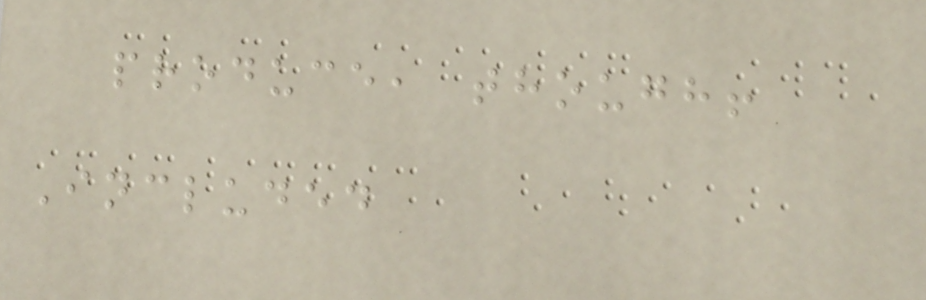produce, though!
Included
